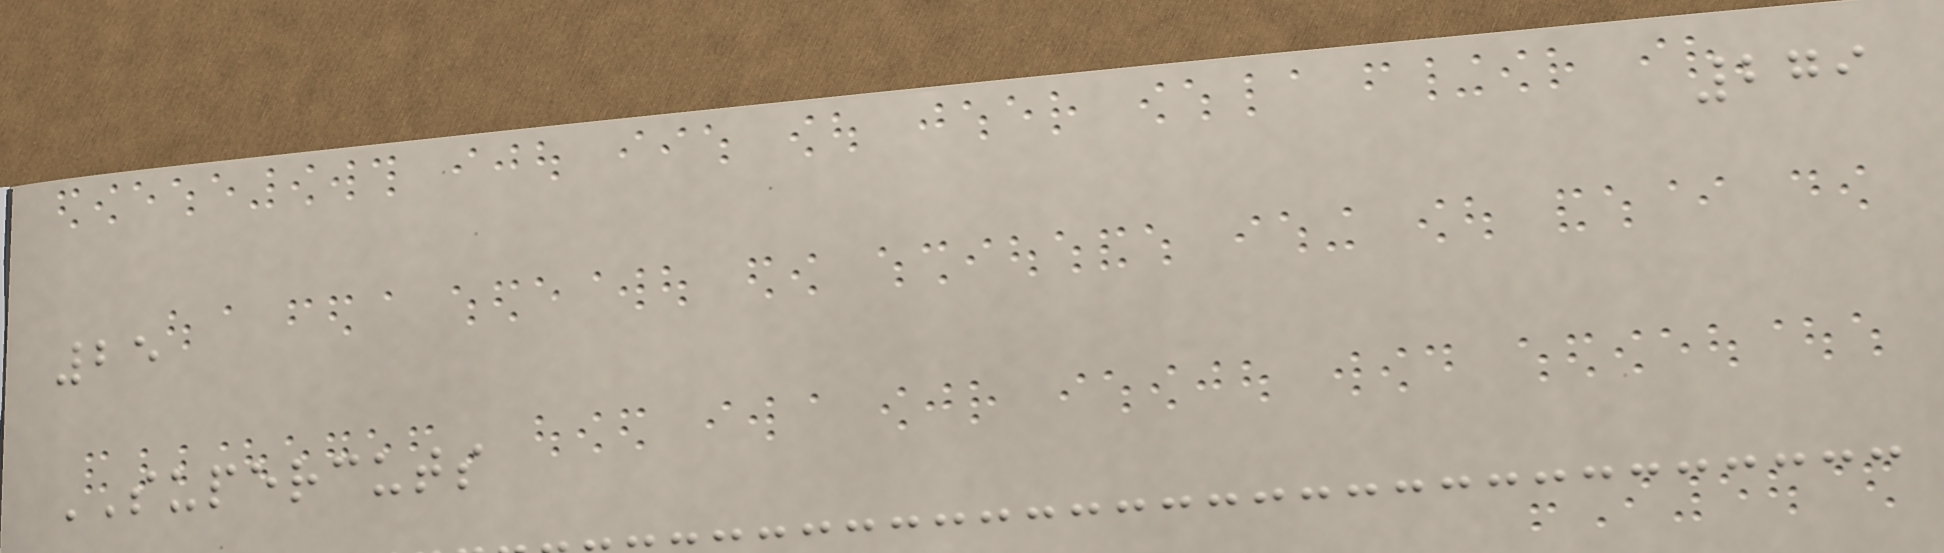279
25
SUPERCUTS
